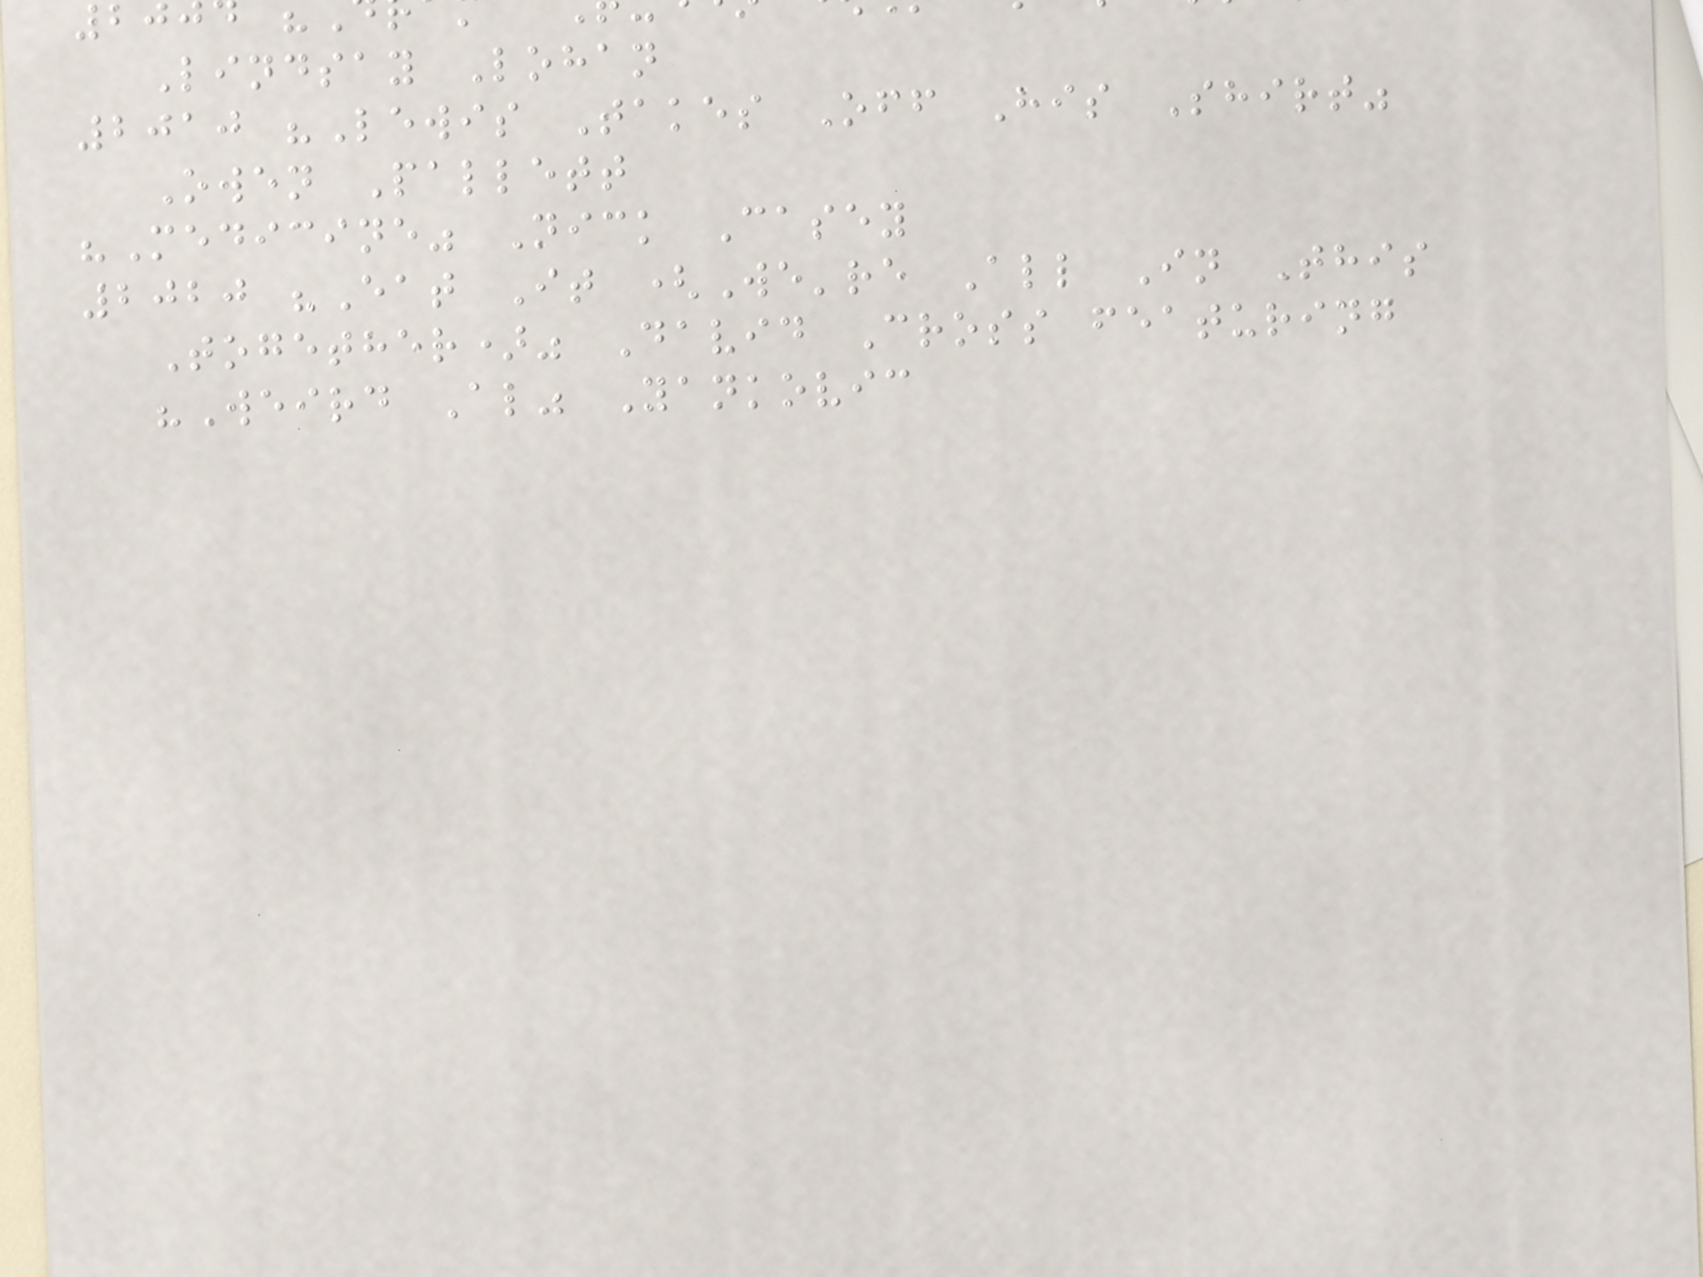Lindsay Lohan
2010 "Lewis Takes Off His Shirt"
Owen Pallett
"Medicine" Nick Casey
2020 "Eat It (We're All In This
Together)" David Cross featuring
"Weird Al" Yankovic
